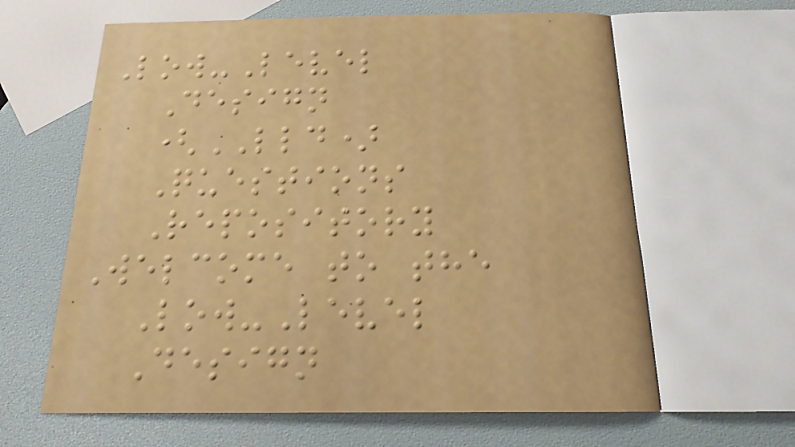Low-Level
Design
(LLD)
Questions
Repository
Welcome to the
Low-Level
Design
